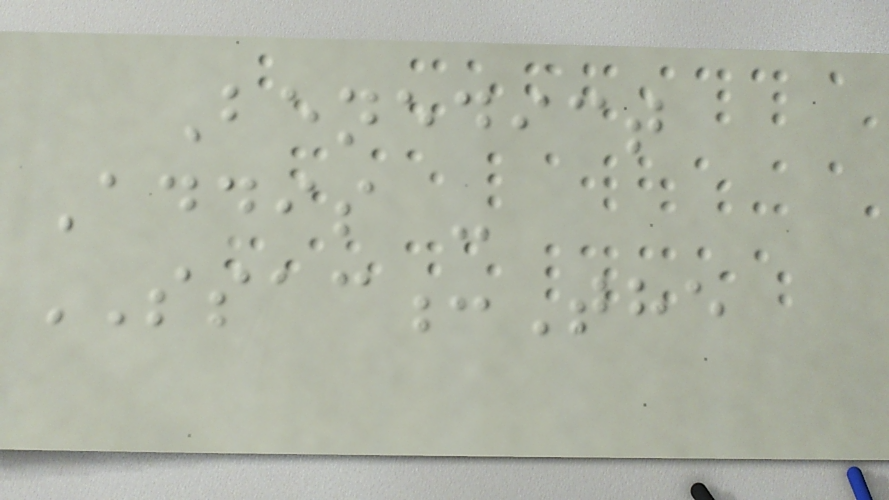Benedict
Addis -
SSAC:The
